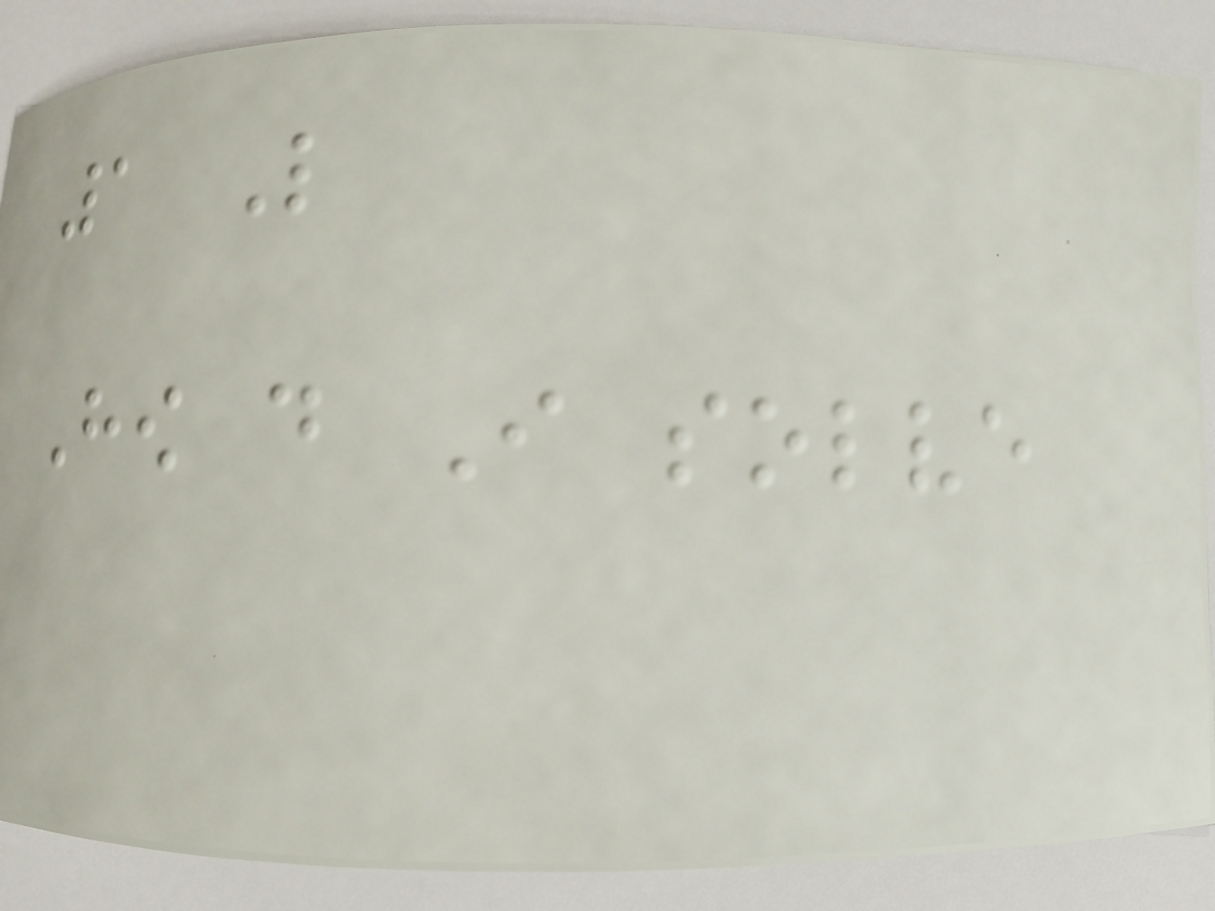1 Like
How do I solve
